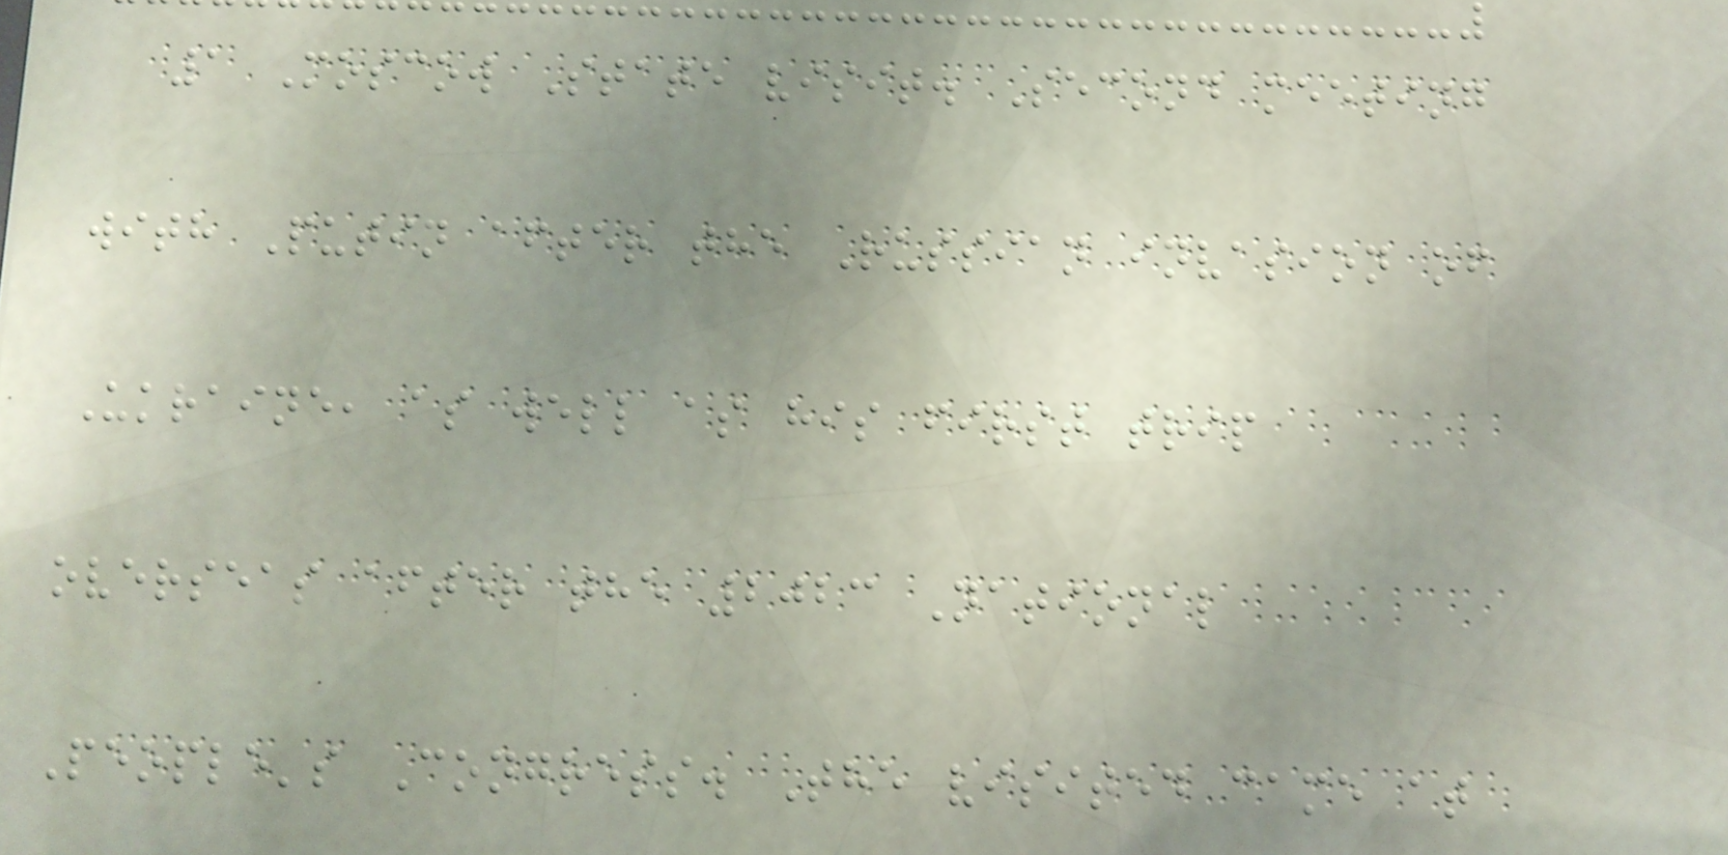1 Moscow State visit. Second meeting
with Putin after the Russian invasion of
Ukraine, as well as his first trip
overseas after the 2023 National
People's Congress. The visited came at
